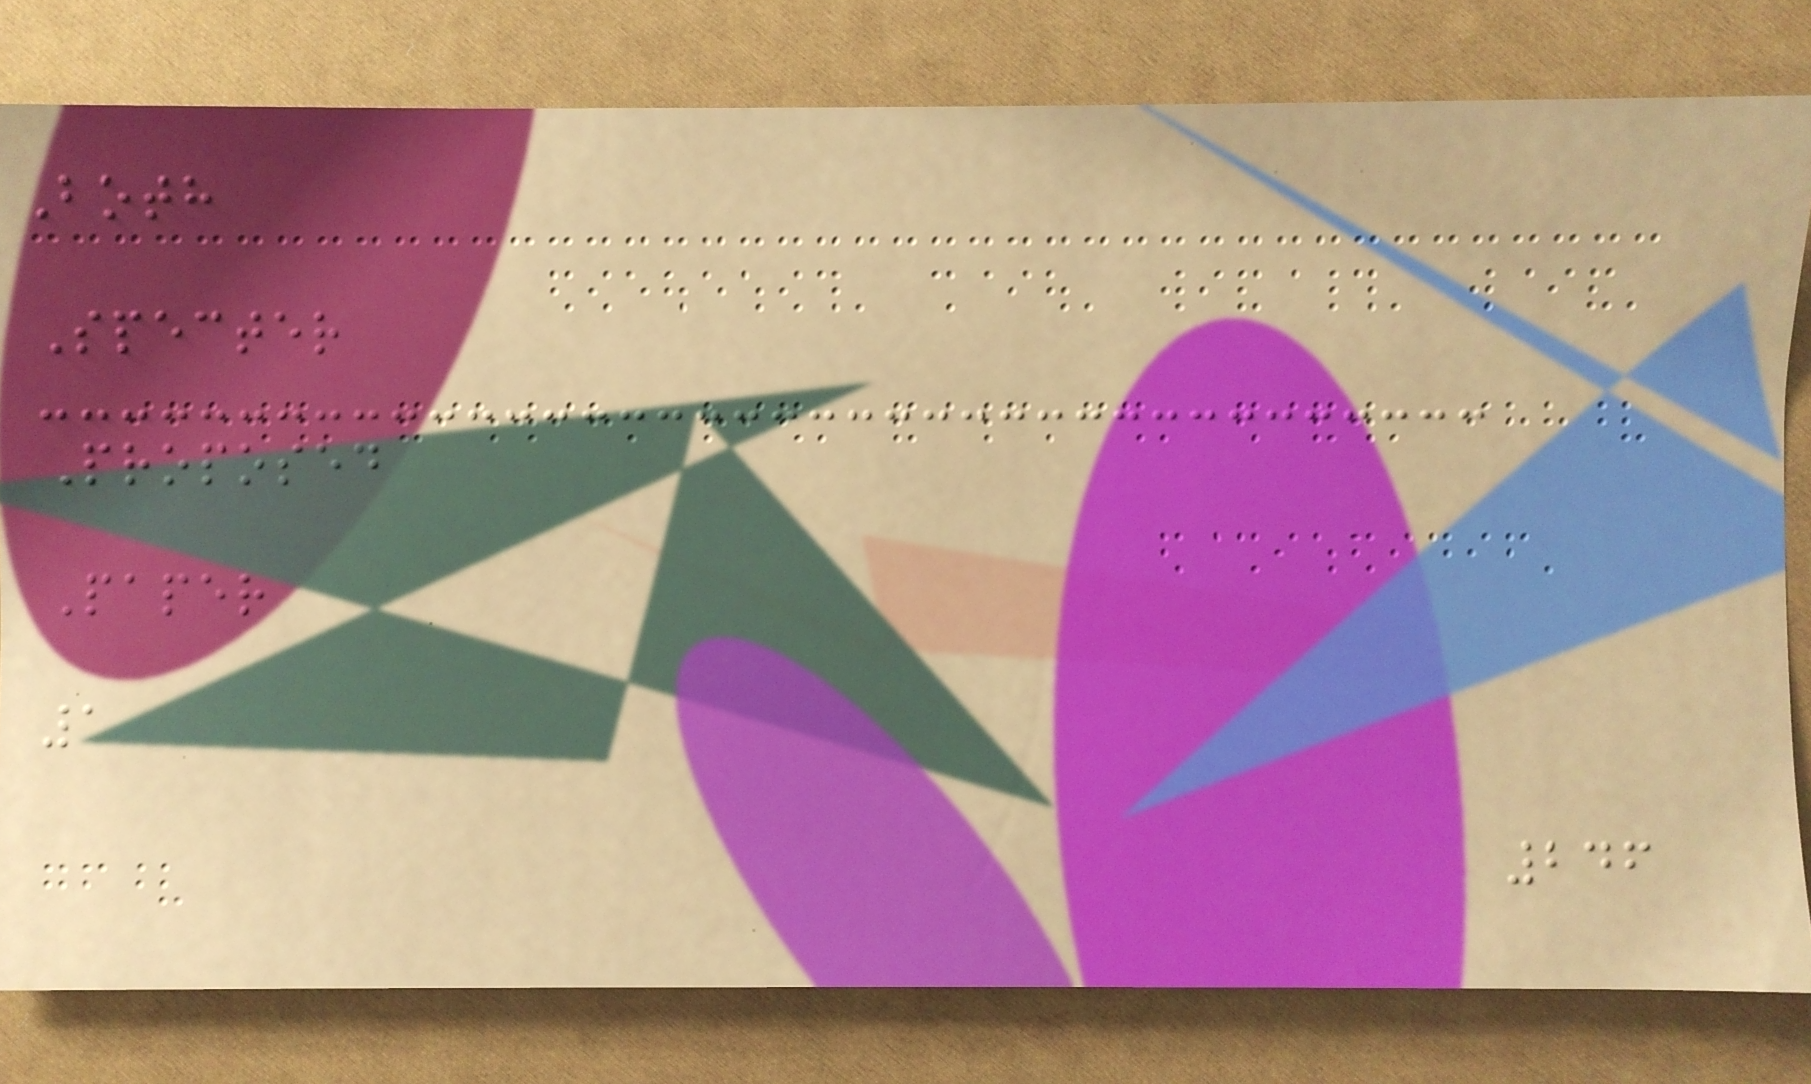Both
Specter
Proposed
Paper
1
246
